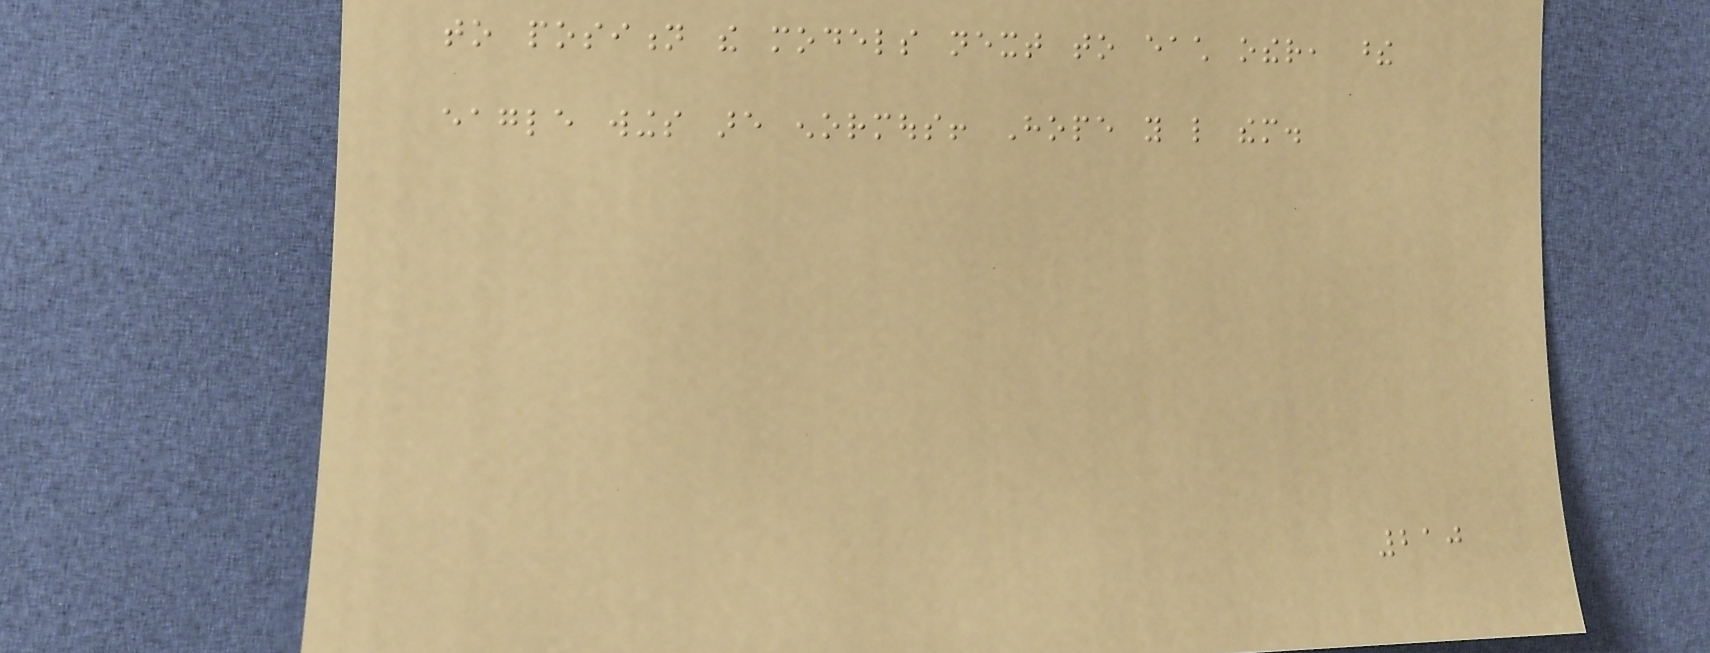to position the models next to each other, these
eagle wings are enormous! Hope you like them.
210
